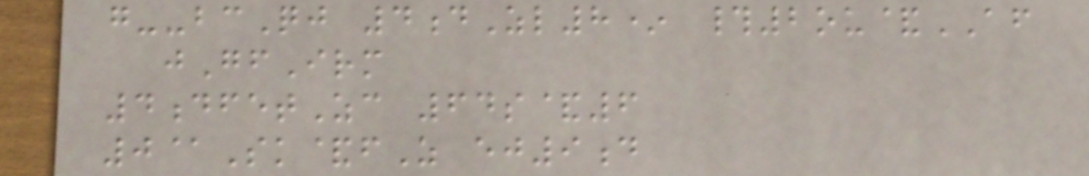g--bcQj 4dZl8* #2ou&AF
jGfIrm
4dfetZc 64s&6
0@Sk&fZ ej9d
